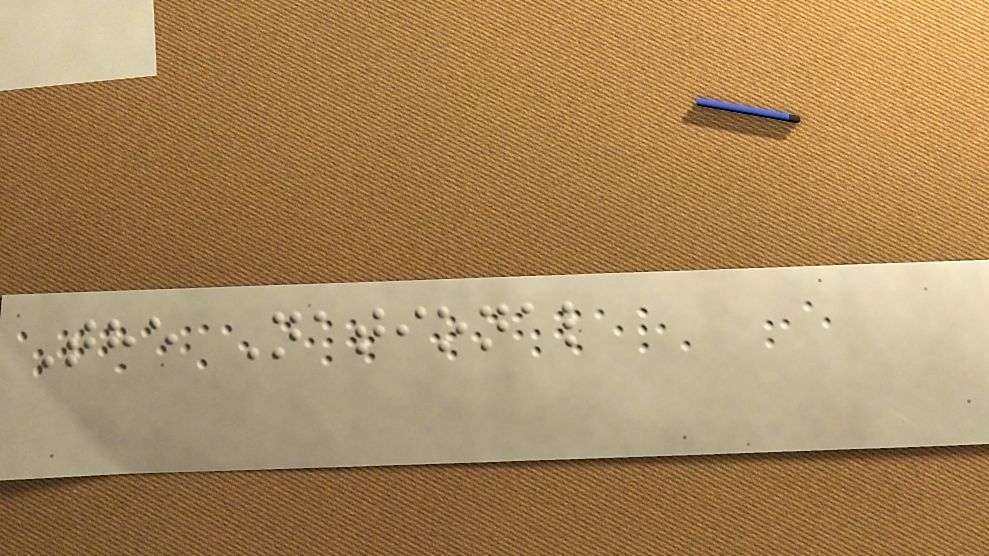The National
